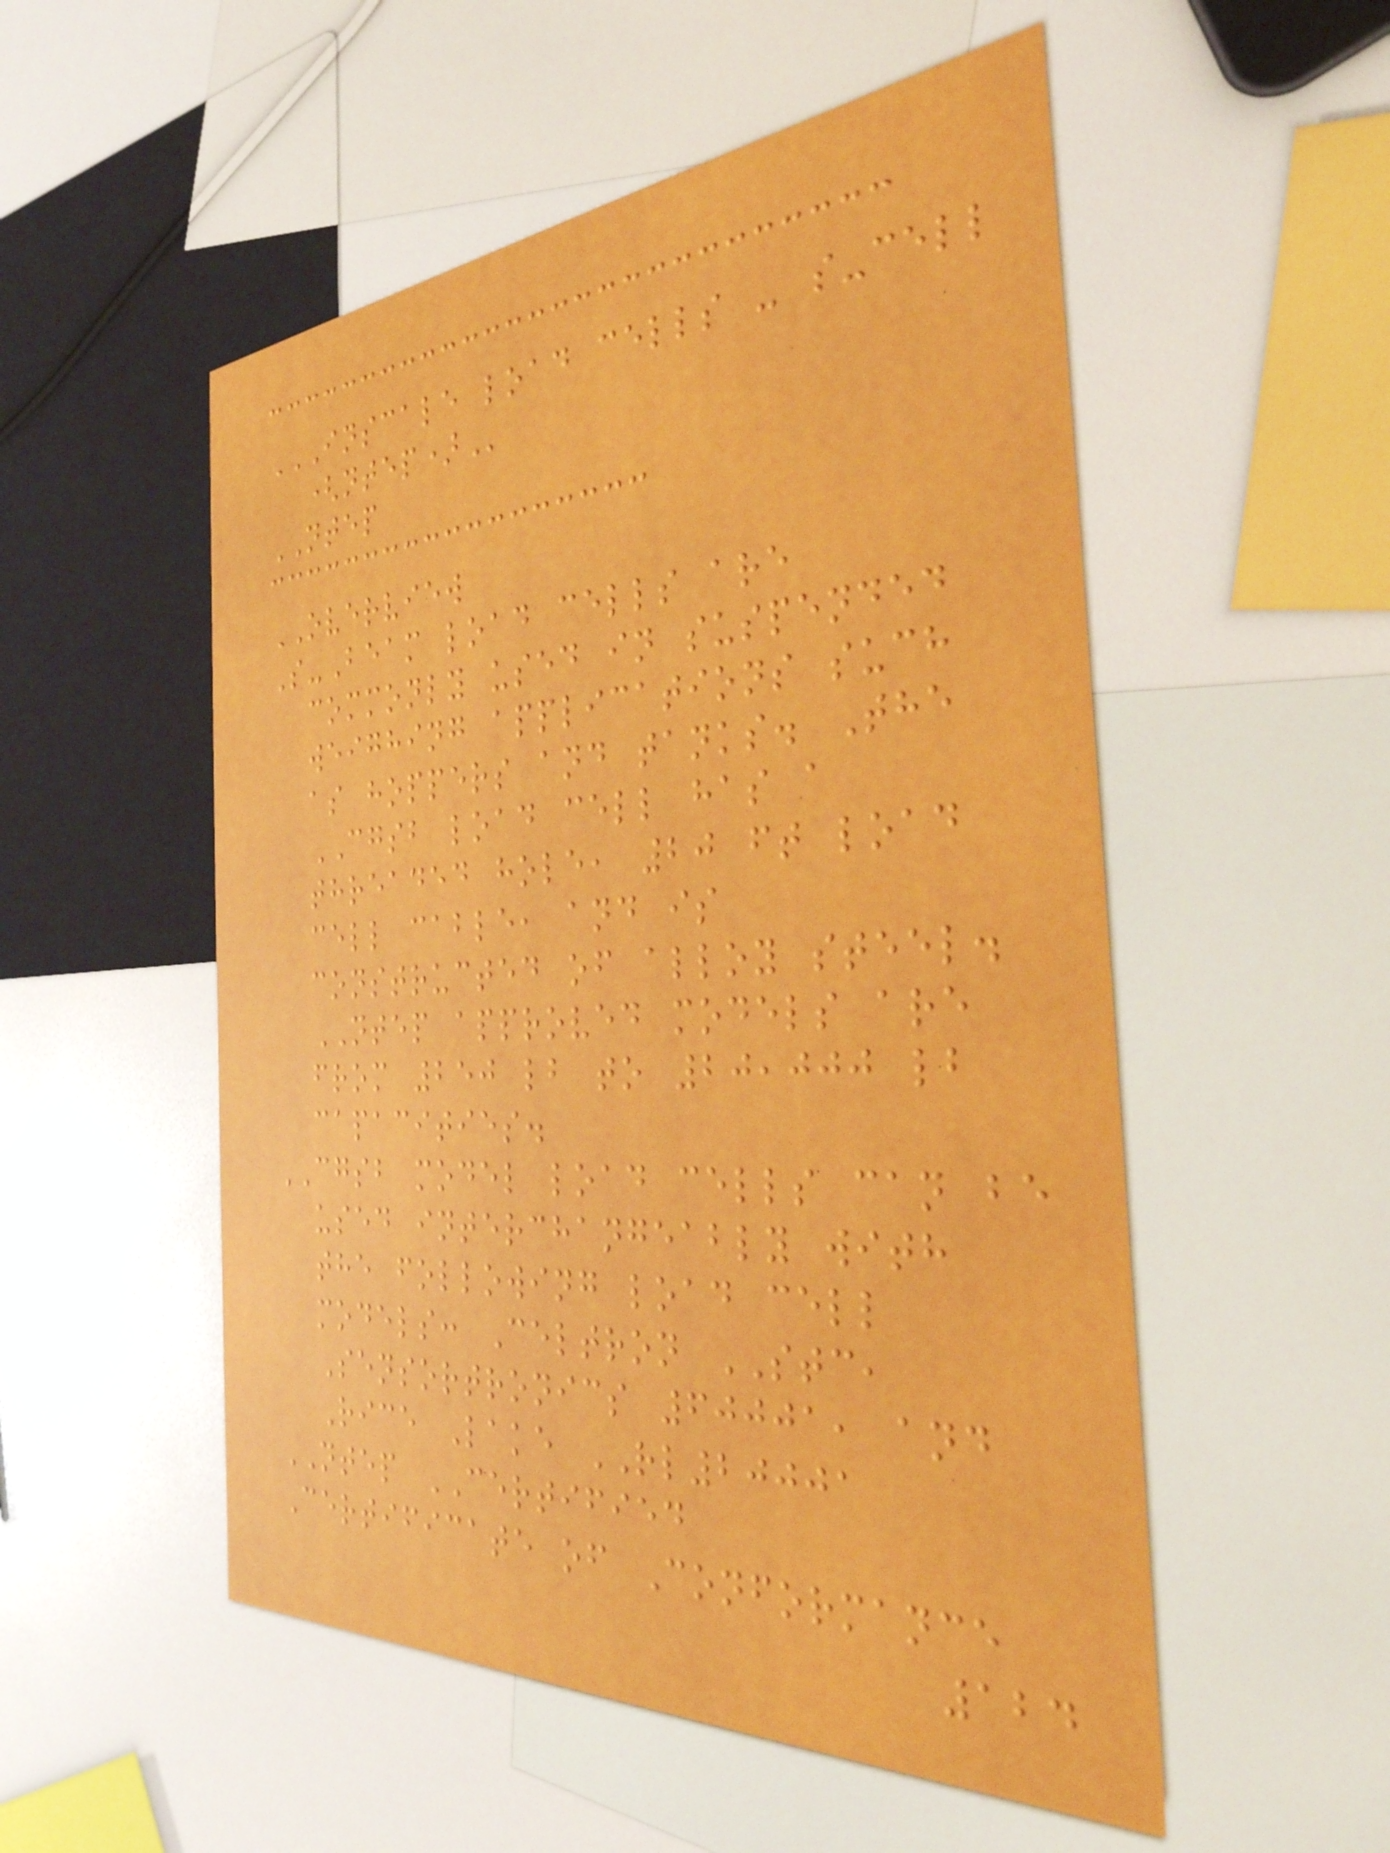INSCALE LOAD CELLS - S-CELL
(NTEP)
NTEP
OVERVIEW
S-Beam load cells are
commonly used in suspended
weighing applications such
as hoppers and tanks. The
CGSB load cell has a
threaded hole, 20 ft load
cell cable, and is
constructed of alloy steel.
NTEP approved models are
from 250 lb to 20,000 lb
capacities.
CGSB model load cells can be
used interchangeably with
the following load cell
models: Celtron STC,
Sensortronics 60001, and
Rice Lake RL20001
NTEP CERTIFIED
Certificate of Conformance
124
